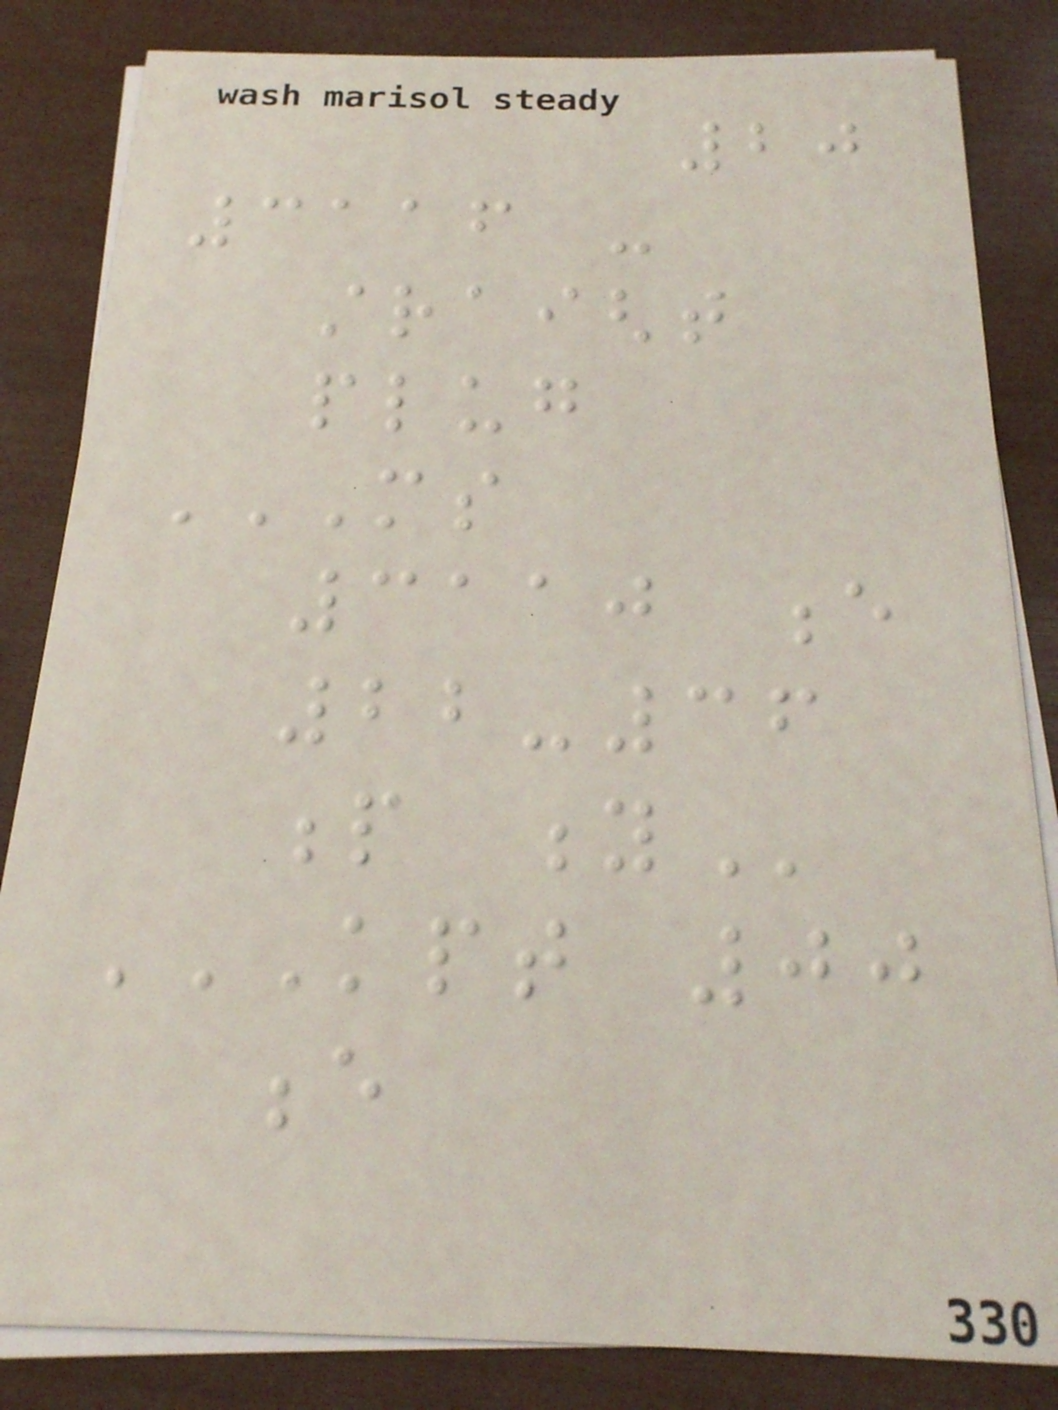20
3116 -
straight
plug
MS
3110 E
22-36
P Y
KPT 00
E
